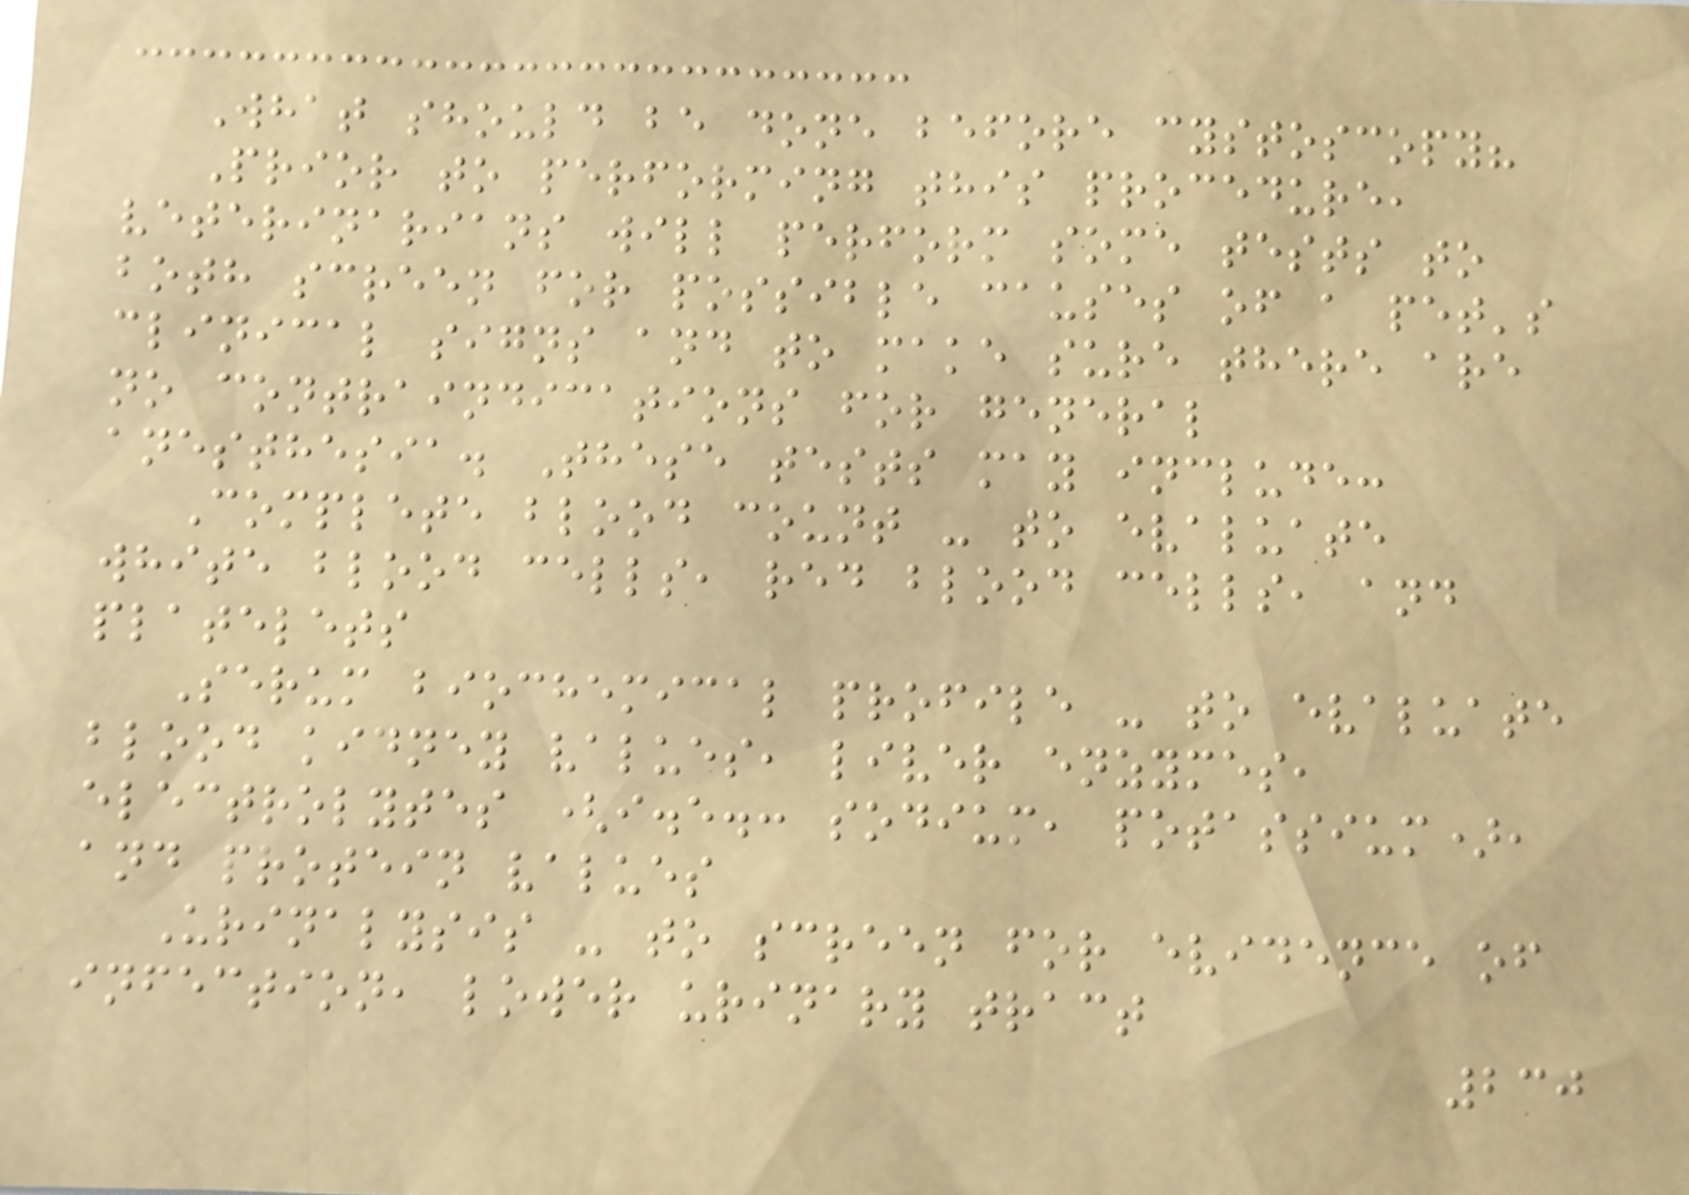What should be done before cystoscopy?
Prior to performing this procedure,
veterinarians will perform some tests to
both screen for possible causes of a pet's
clinical signs and to make sure there are
no contraindications for general
anesthesia. These tests may include:
Complete blood count - to evaluate
white blood cells, red blood cells, and
platelets
Serum biochemical profile - to evaluate
blood kidney values, liver enzymes,
electrolytes (i.e.: sodium, potassium),
and protein values
Urinalysis - to screen for evidence of
infection, lower urinary tract
230
